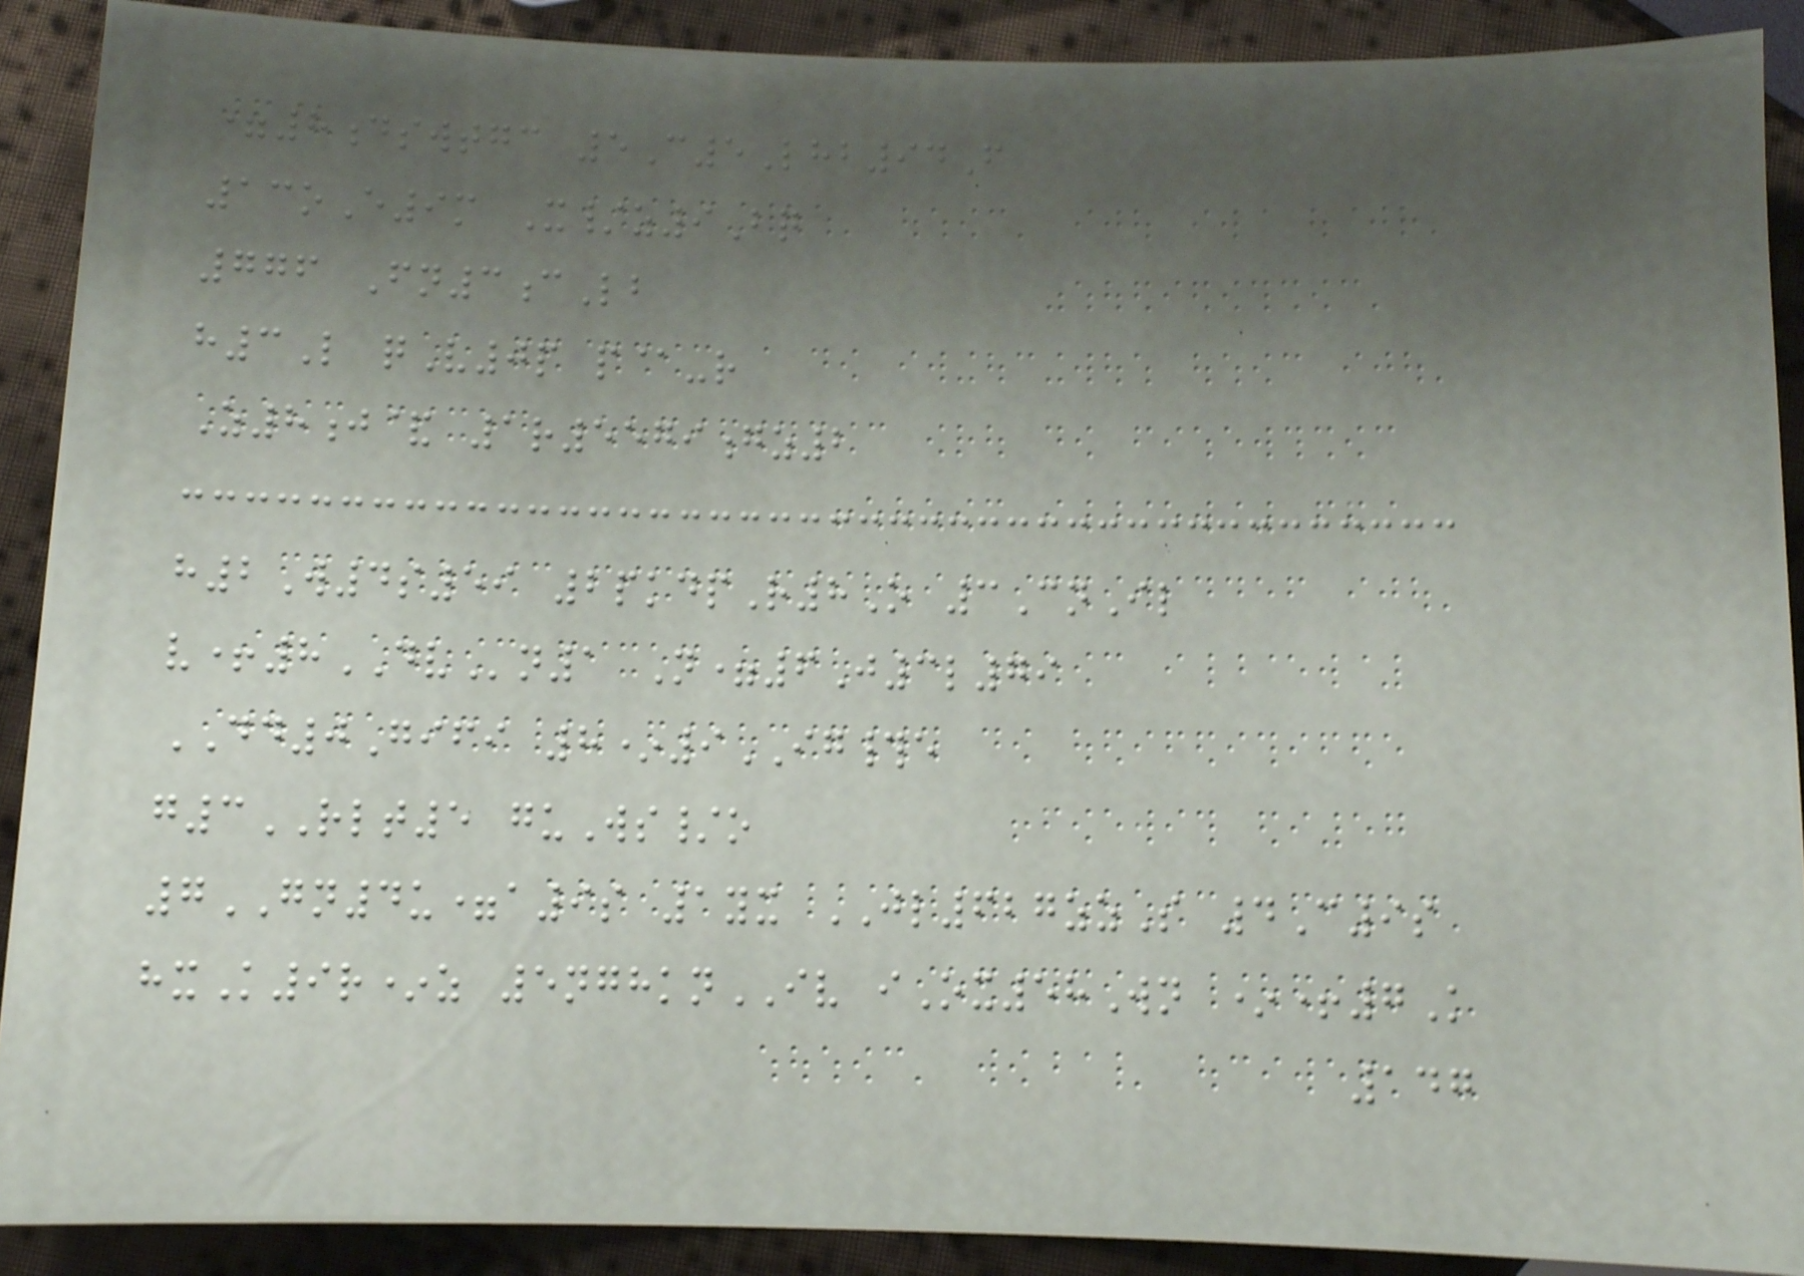=8dswtgc 5C5Lhb94F
13oE9m X/z9Bq
776 Fn3cLb
h3L qV0p p@-r
Z8j& 1r5579gz2
h2W4s59 2pkdpR8O 3CnIl
v+8DVn1 N=6J3l79
DD0Gifi 8*9IG#e
g3RLT5 guWs/o
7GN4u=a9s 1yx JL627zzS 4C9s
hxK9r*z 5nghknIV iOx58Wn *+7K
147
